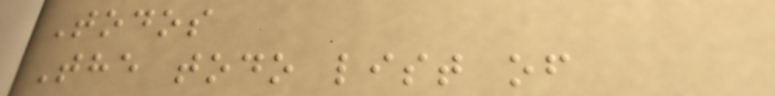Todos
The todo list of
